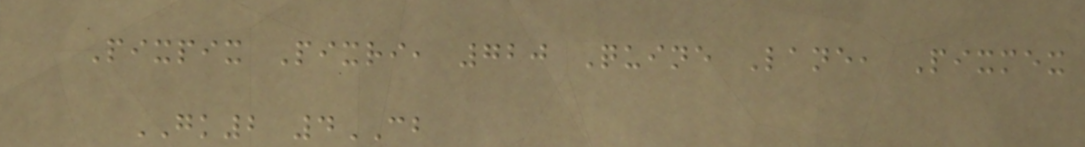Pixpix Pixri, 720 Quine Lane, Pixmex
GK2 4CB
